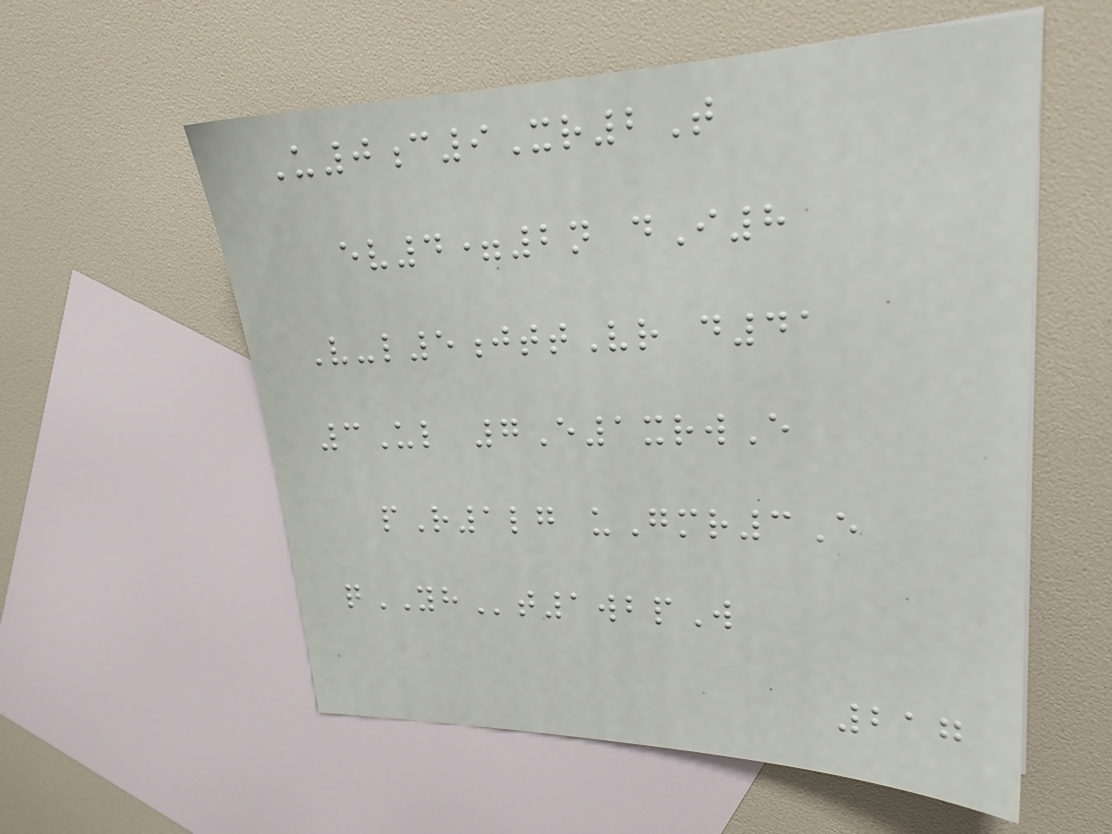U0c9Xr2T
ev4=2n dI8
V-l5jttVr d41
3Ul 7E1xrwE
pR1lg uGmr3E
qYHt1wbpW
217
